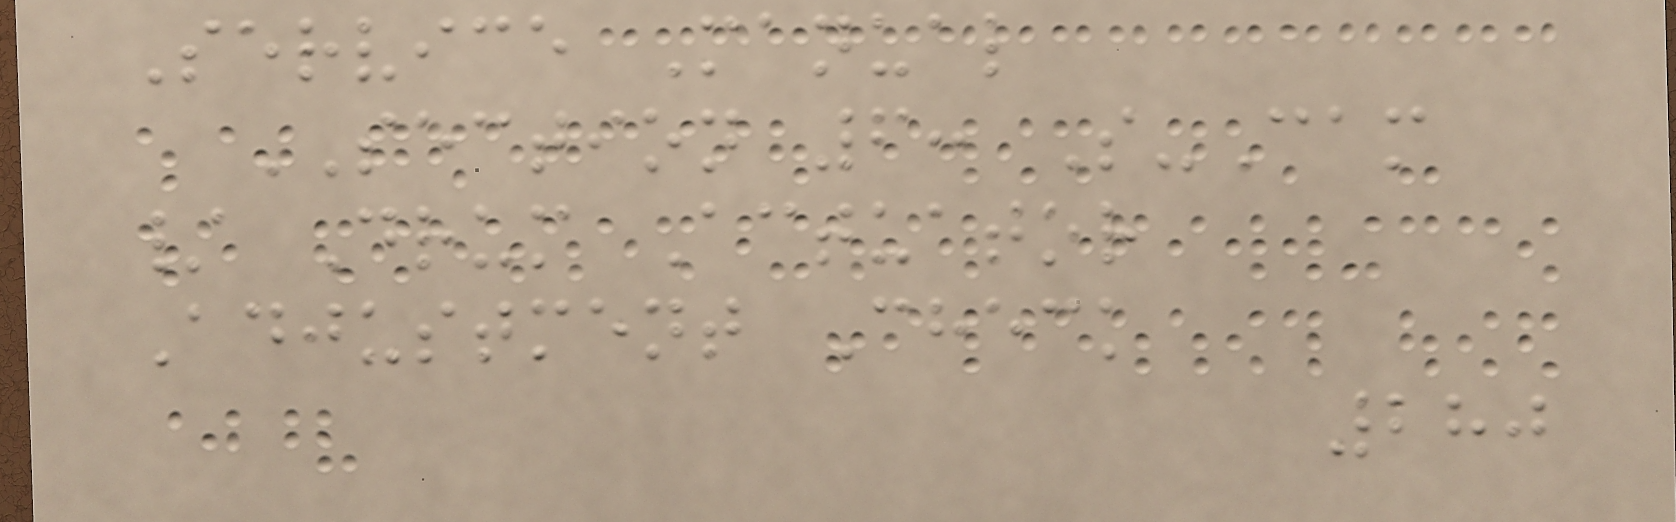Service Manual
SECTION 6: S-Cam
/ Drum Actuator
Adjustment Check
280
